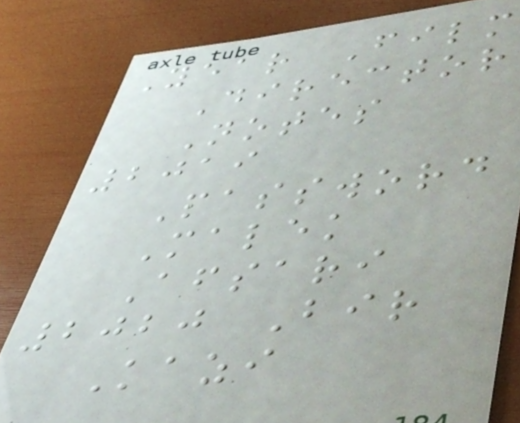Year Film
Director
Notes
2019
Password
Malek
Afsari
2020 Bir
Kazi
